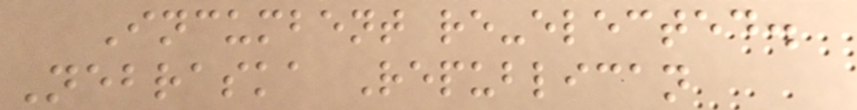Incumbent re-elected.
Nebraska Republican
